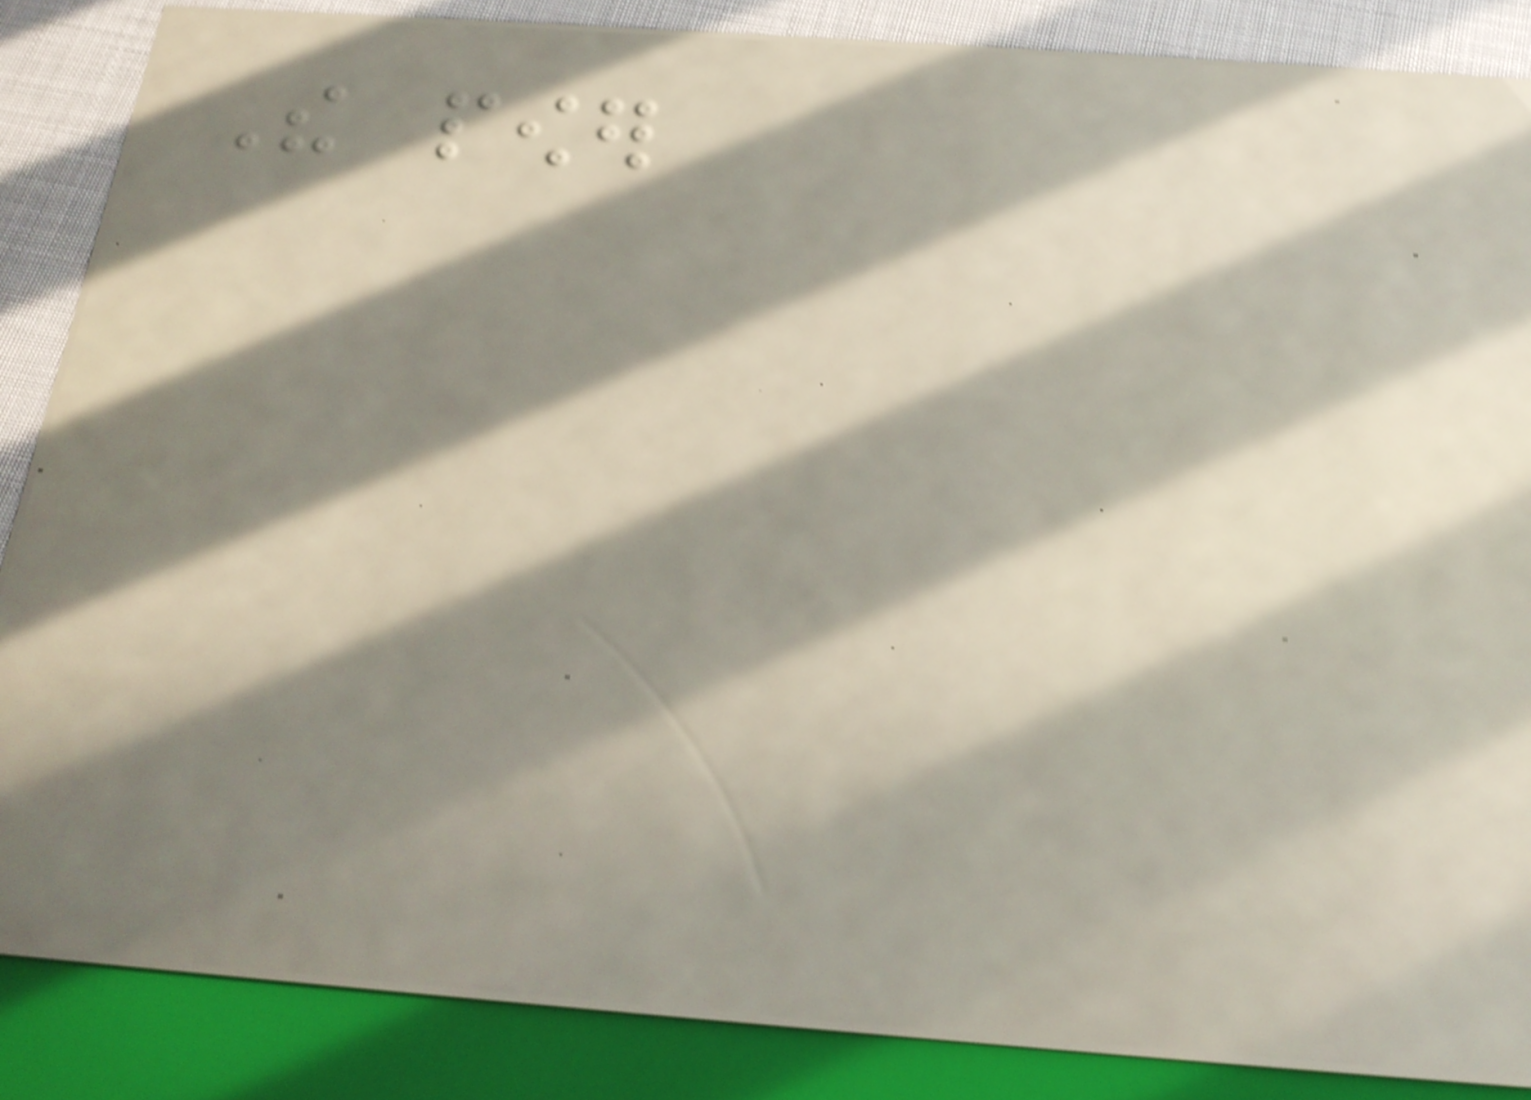The power
